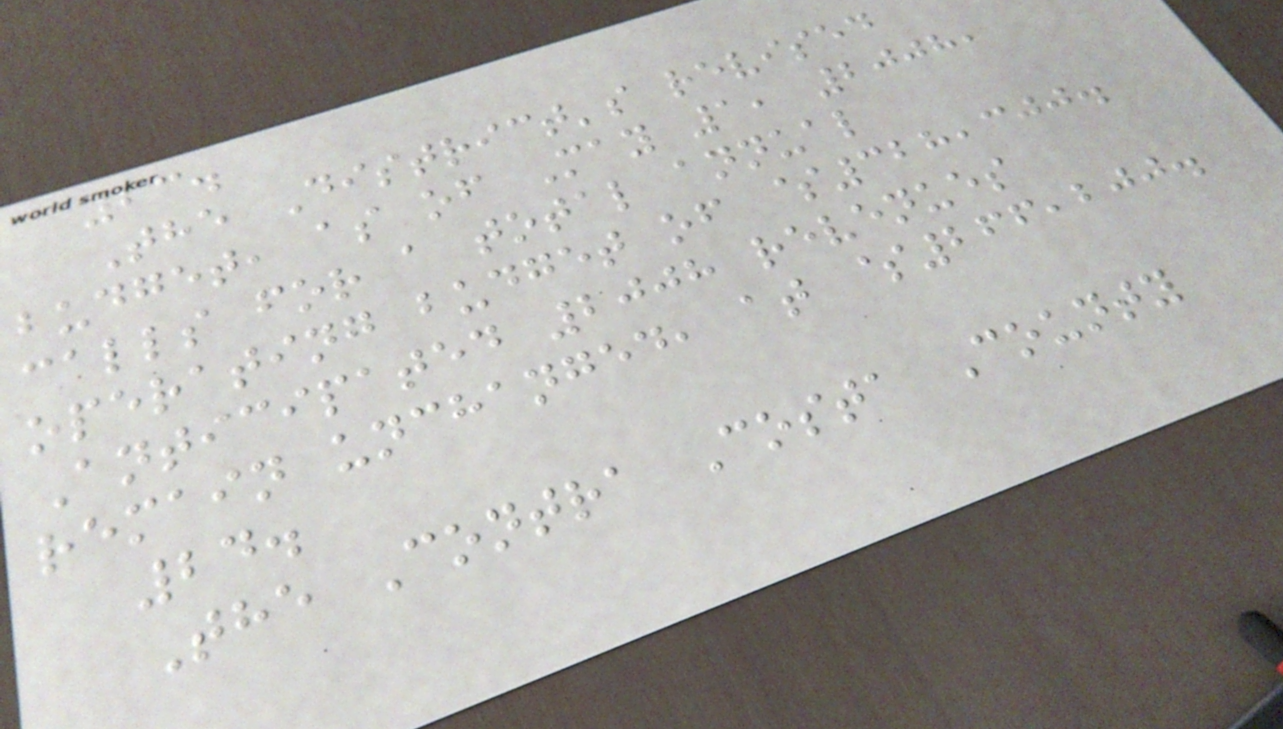23.
The District's revised
budget, as of May 1, 2008,
calls for a total annual
operating budget of $328,300.
Anticipated 2008 revenues
remain unchanged, at $266,200.
24.
The Contra Costa County
